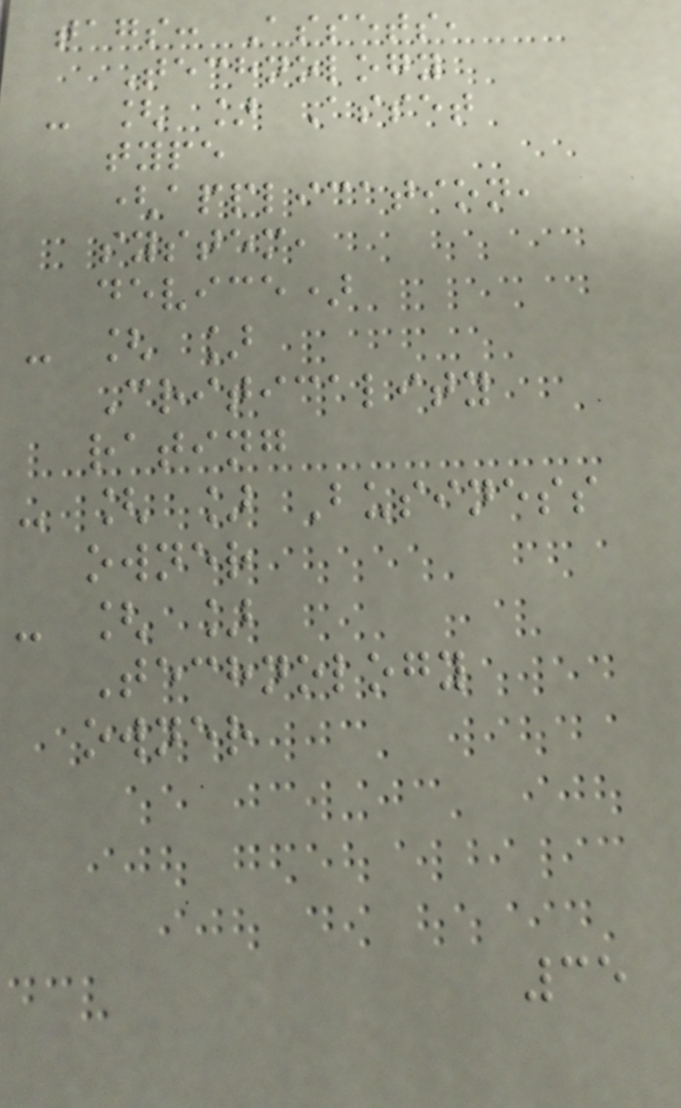tags: Assets,
Technology
- [ ] Asset
type
(application,
system,
device)
- [ ]
Criticality
rating
- [ ] Business
owner
- [ ]
Technology
owner
35
